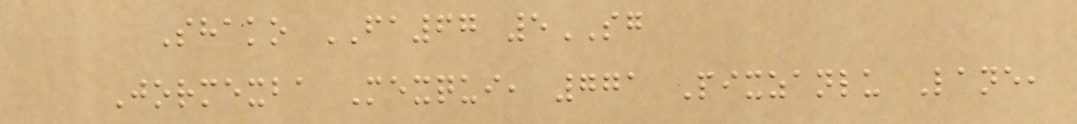Shako FA67 5SG
Jormexba Mexqui, 771 Pixzanlu Lane,
